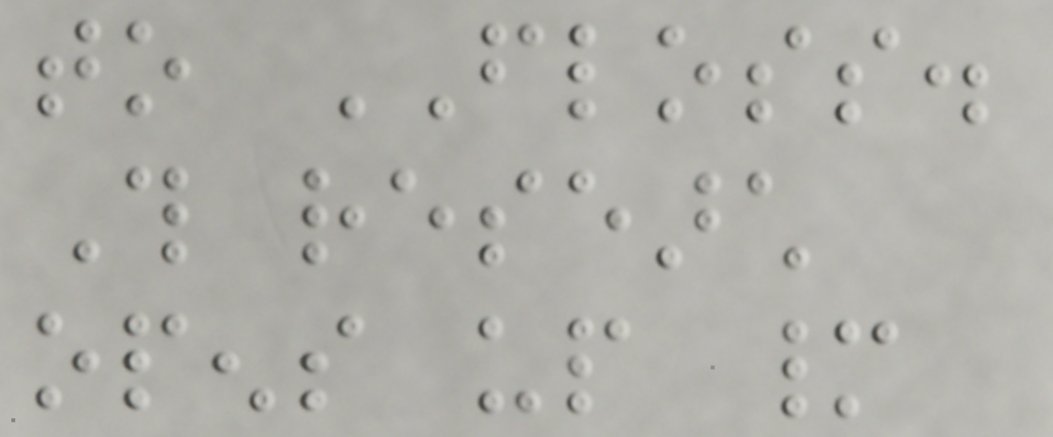to FLOSS.
This research
opens up many
